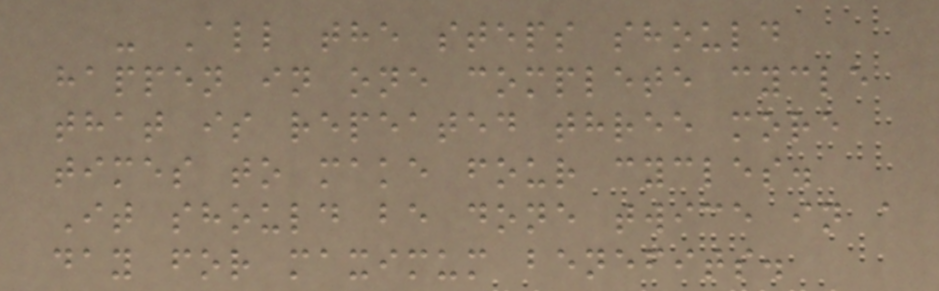- All the steps should
happen in one complete cycle
that is repeated three more
times to make four cycles.
It should be done twice in a
day for maximum benefits.
